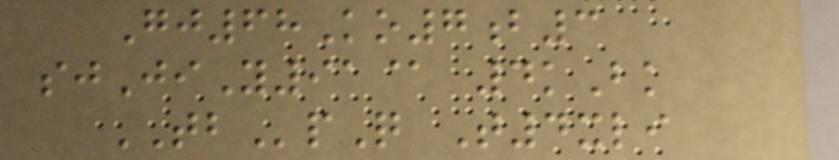Gj68Ko7b3
sjJiY91@ 4kBk
TBpQ T4xli
